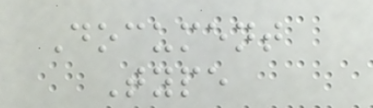Document
Type
